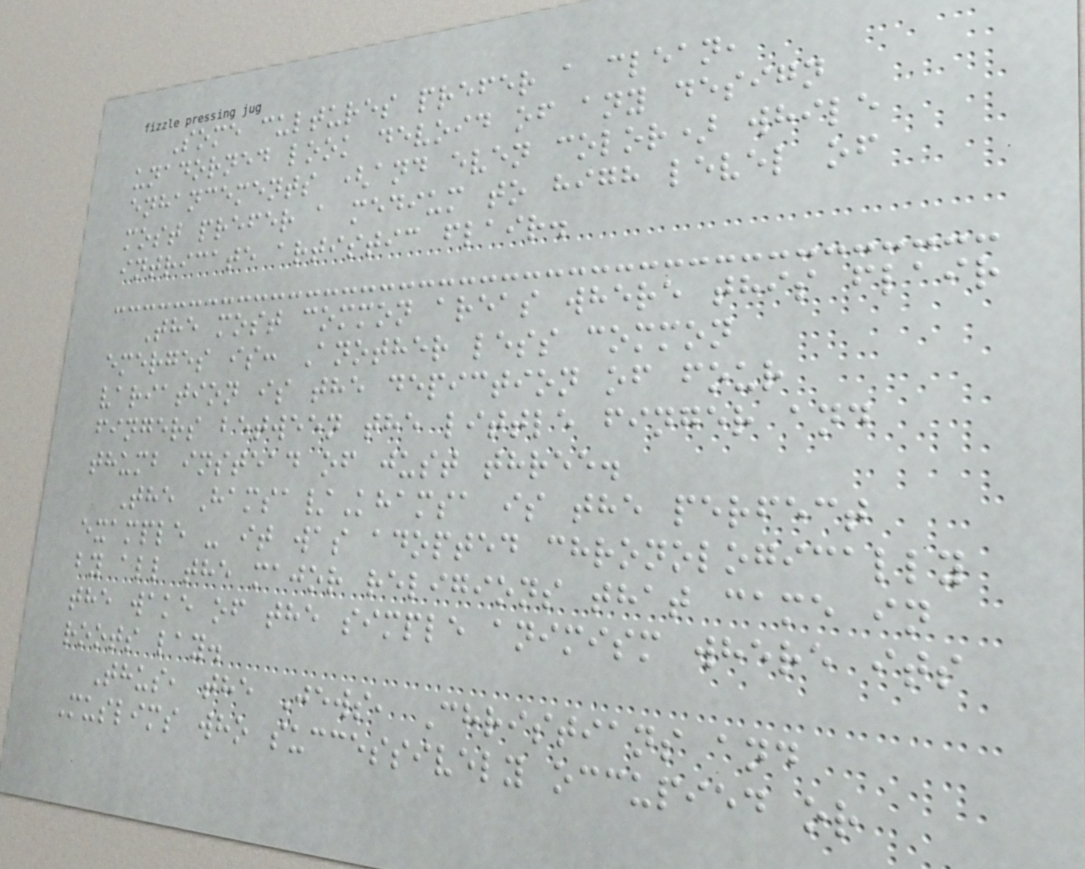Some cultures prefer a clean,
unadorned look devoid of any design
enhancements (and even color) while
most prefer a medium to high level of
intricate artistic flair.
The most common areas where this flair
emerges is: Another less common
variation is the depiction of four
fingers between the little finger and
thumb instead of just three.
The Hamsa/Khamsa is the perfect
example - it was adopted chronologically
by all the major religions that came in
the wake of the simple animism where its
roots lay.
Thus, the Jews, Christians and
Muslims who successively occupied or
